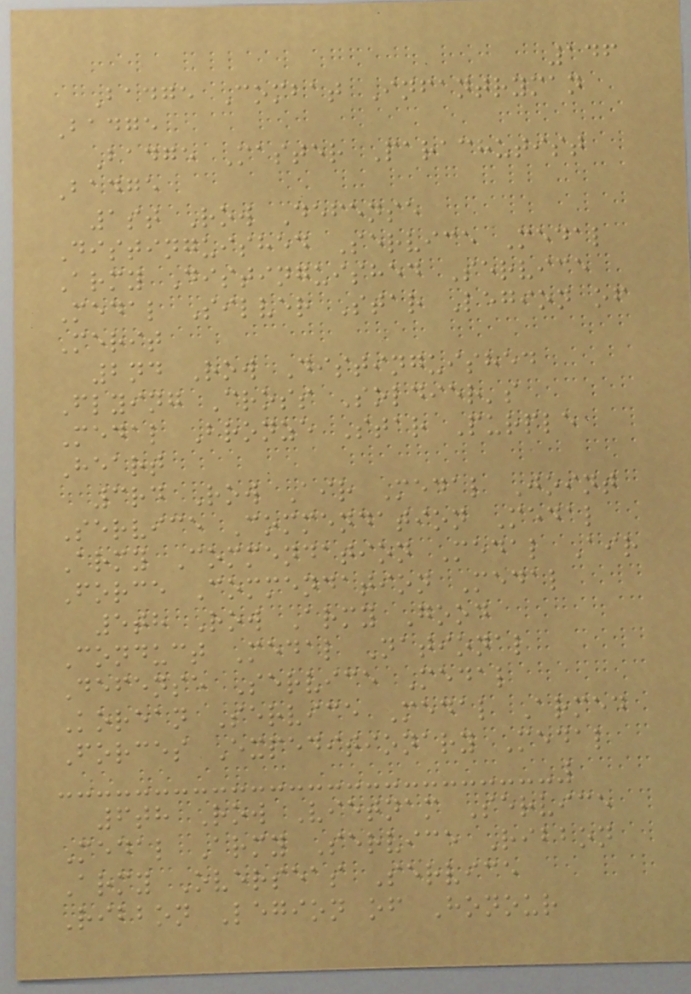146
Badge Combat Infantryman
Badge
Badge Master Parachutist
Badge
1st Row Defense
Distinguished Service Medal
Army Distinguished Service
Medal Silver Star Legion of
Merit
2nd Row Distinguished
Flying Cross Soldier's
Medal Bronze Star Purple
Heart
3rd Row Air Medal Joint
Service Commendation Medal
Army Commendation Medal Air
Force Commendation Medal
5th Row Army Good
Conduct Medal National
Defense Service Medal
Korean Service Medal Armed
Forces Expeditionary Medal
6th Row Vietnam Service
Medal Army Service Ribbon
Army Overseas Service
Ribbon Legion of Honour
